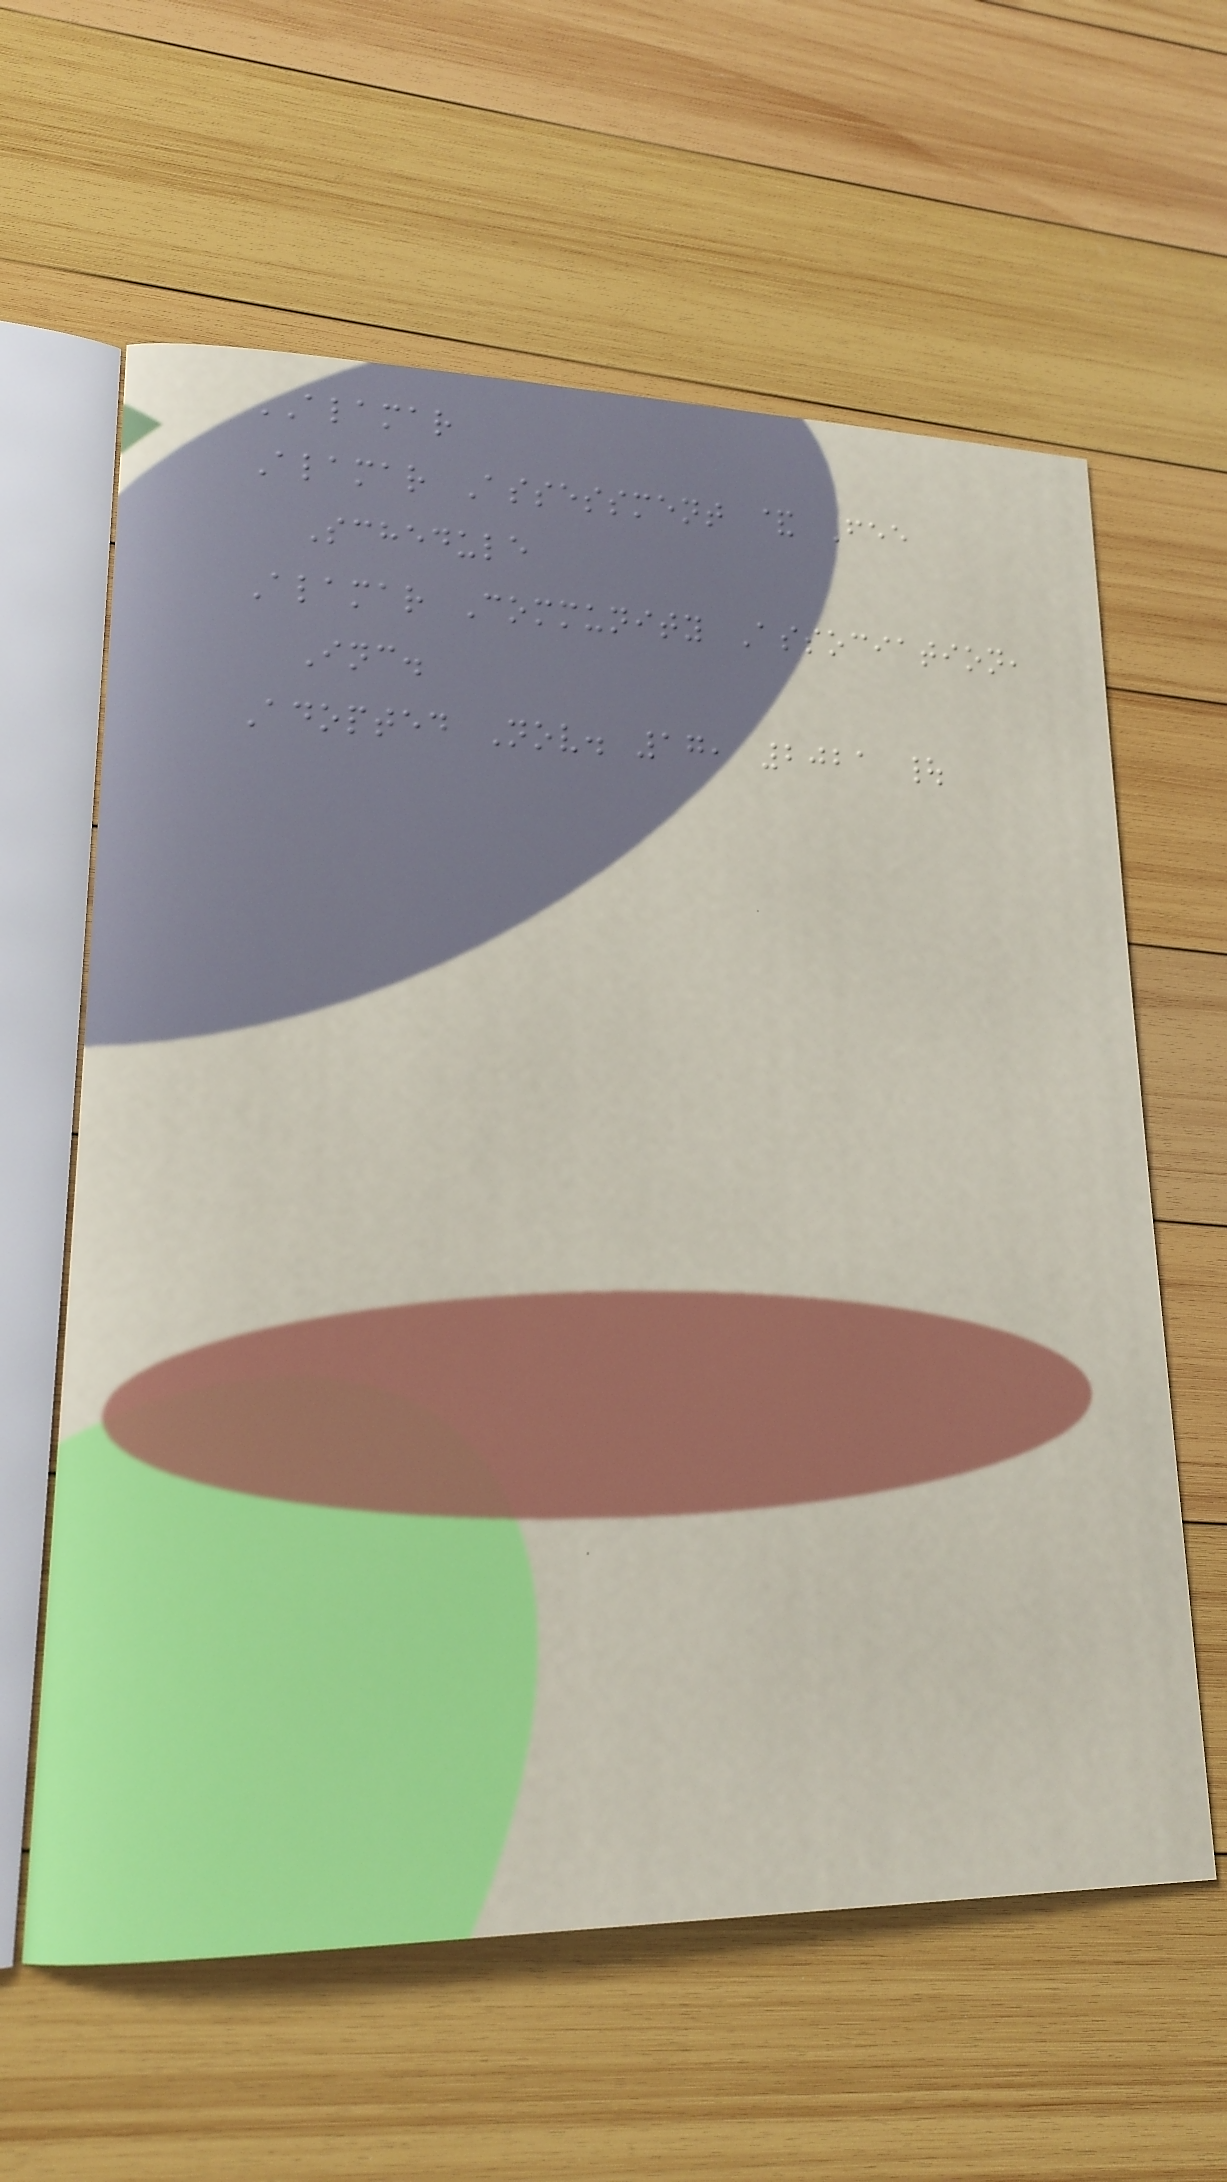ALAMAR
Alamar Assessment & Fee
Schedule
Alamar Community Association,
Inc.
Adopted Nov. 17, 2021 |
